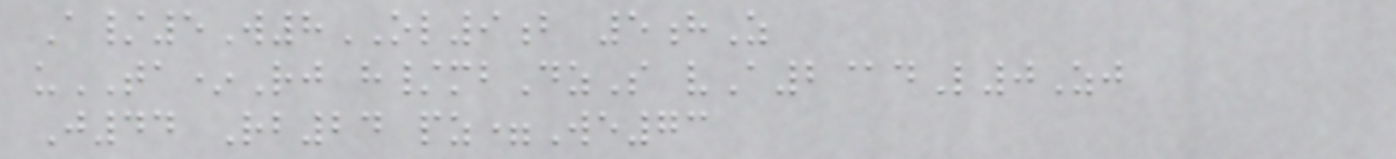A/5W8OL9b 5hZ
uTA*Rj h/mbDzS vA2@dL0Zj
J44 Rb24 pz=We73
